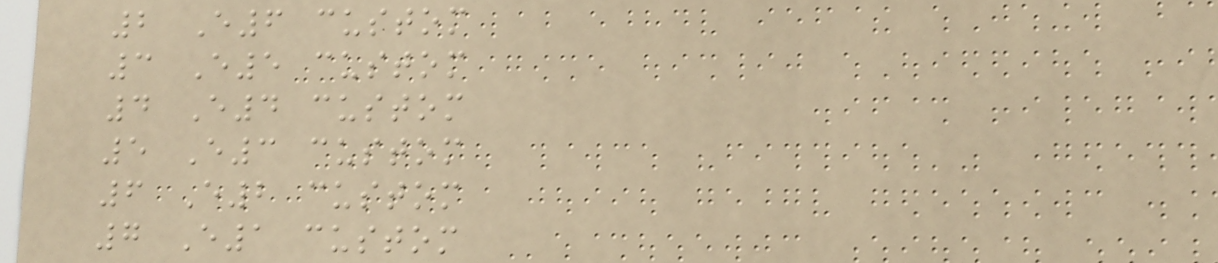2 E6 custom
3 E5 custom
4 E4 custom
5 E3 custom
6 E2 custom
7 E1 custom
